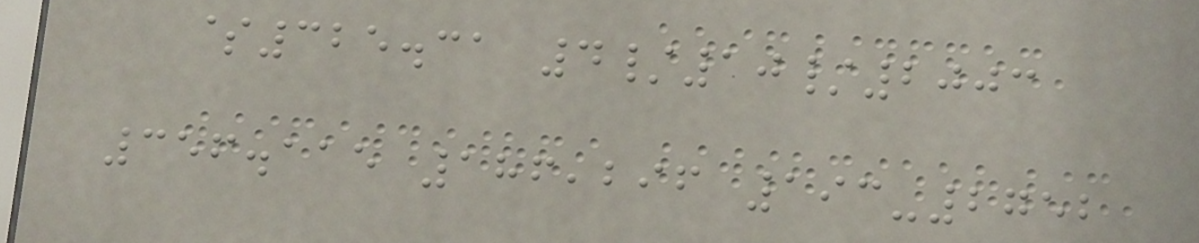$325.31 4/10/2003
356.115 186,296 193-2752
